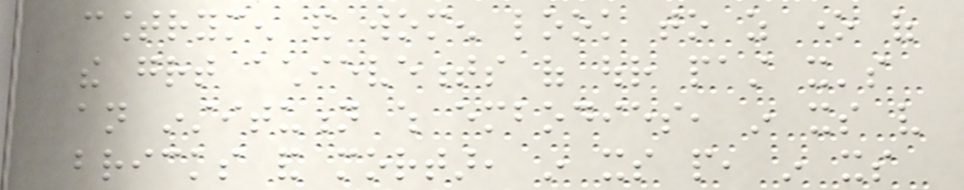countrymen and women look to as one of
the great achievements of our past it's
an institution which embodies, in its very
bricks and mortar, in its people, in its
